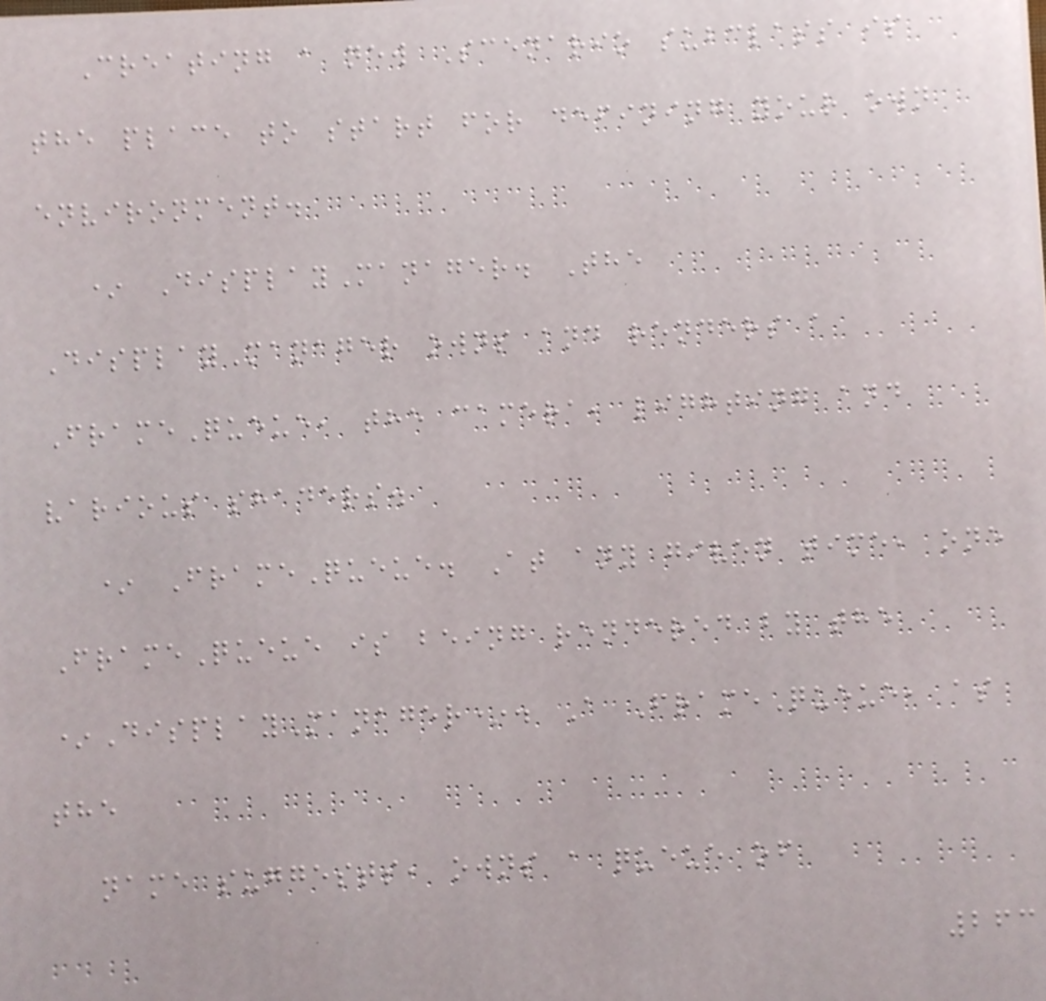Creating a new Scenario subclass is
the place to start for defining your own
environment.
* DisplayManager. The
DisplayManager owns and renders a
FrameQueue, the camera, lighting and
various shaders.
* FrameQueue. At any given time, one
FrameQueue is being rendered by the
*DisplayManager*. A FrameQueue, as
the
name suggests, owns a queue of
263
